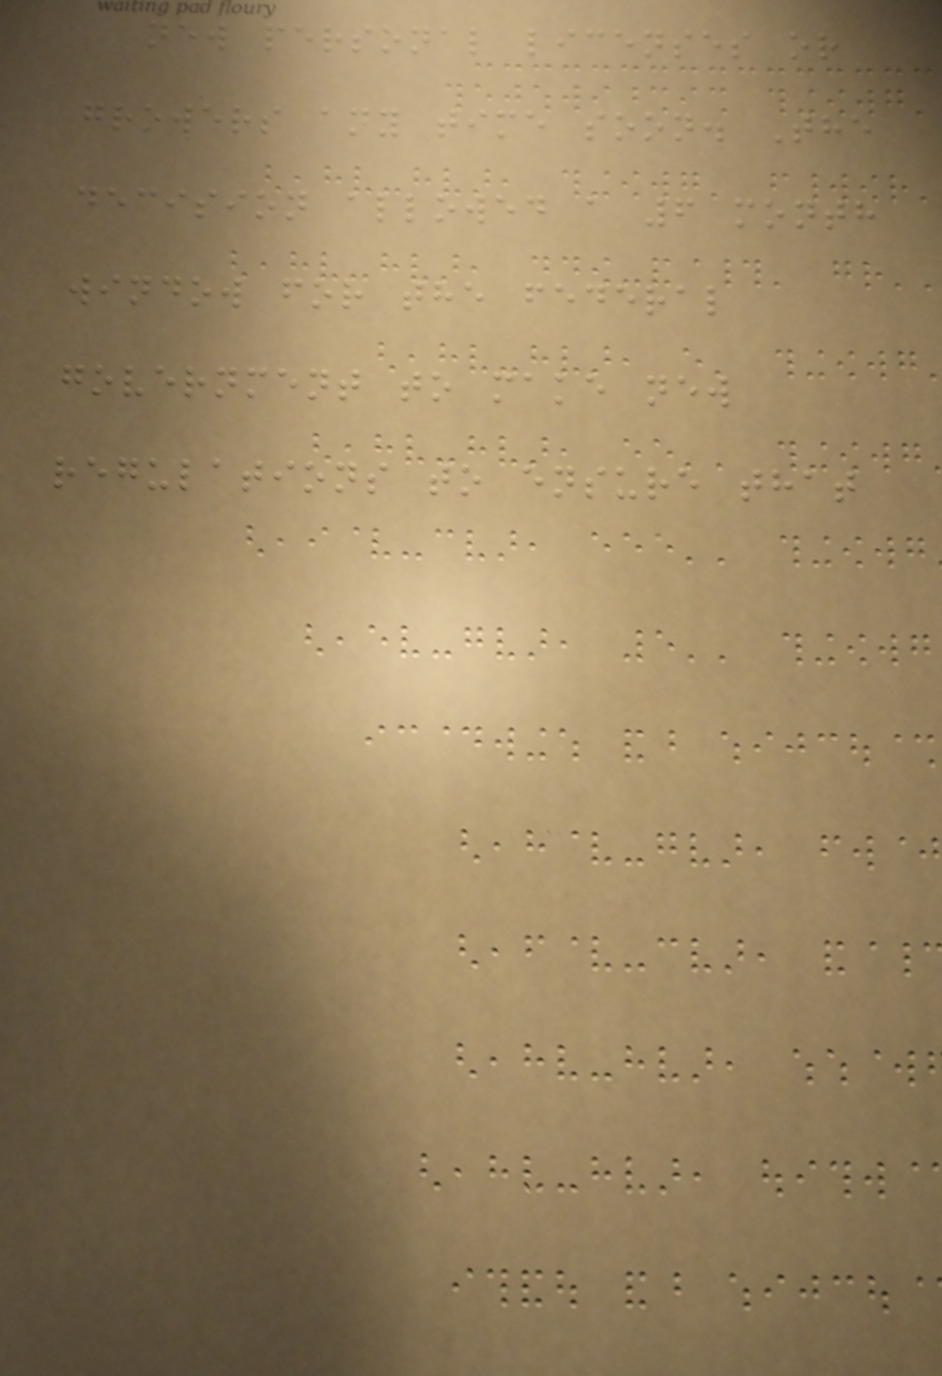new personal licenses or
growers any time soon. The
decision allowed a 6 month
window for the federal
government to make new
regulations to ensure that
